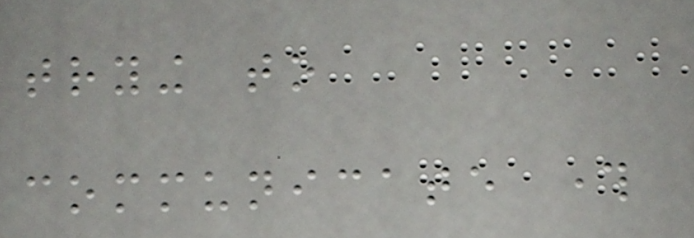trying to
communicate through
